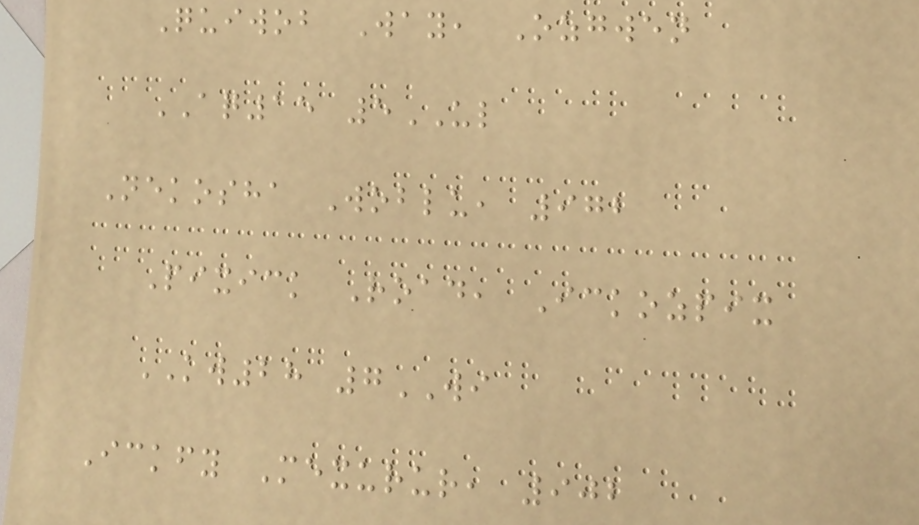Quiwob Way, Ozgwen
AQ15 5UL
Nekosha Woblu, 972
Pixick Road, Ickozpix
KW28 7WI
Ickfy Mexurur, 902
